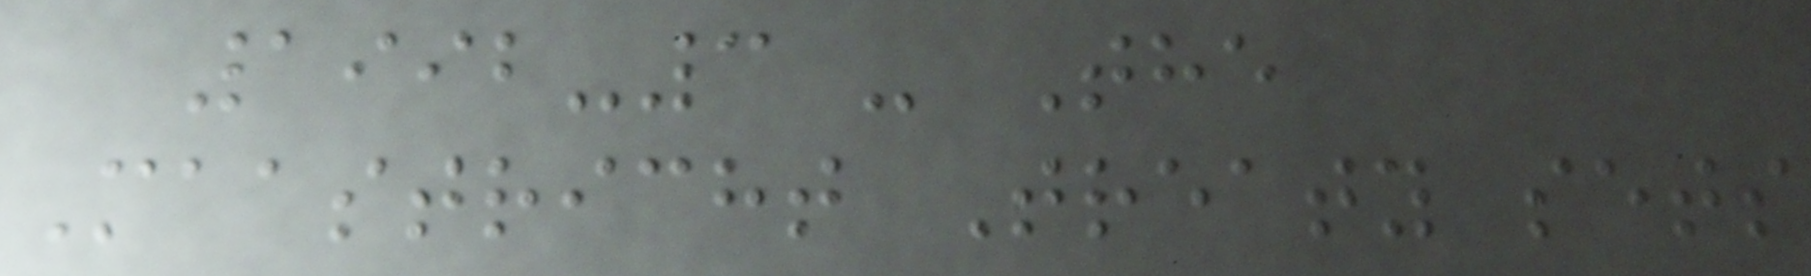1992-3 - The
Maastricht Treaty sets
